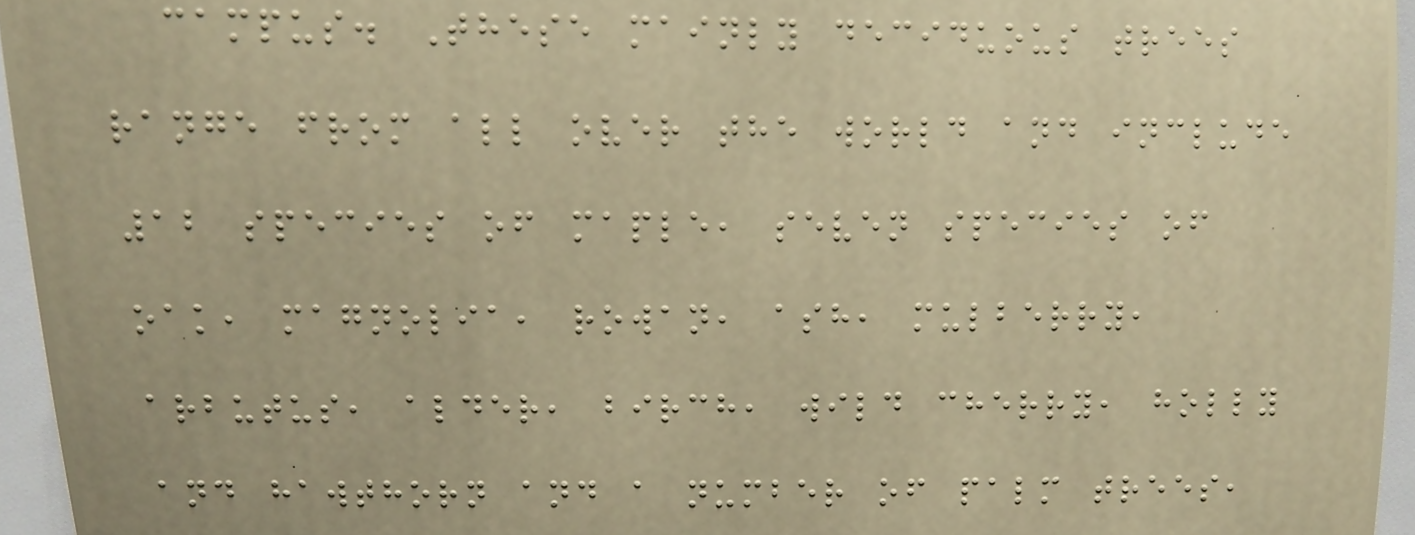campus. These mainly deciduous trees
range from all over the world and include
12 species of maple, seven species of
oak, magnolia, rowan, ash, mulberry,
arbutus, alder, birch, wild cherry, holly
and hawthorn and a number of palm trees,
